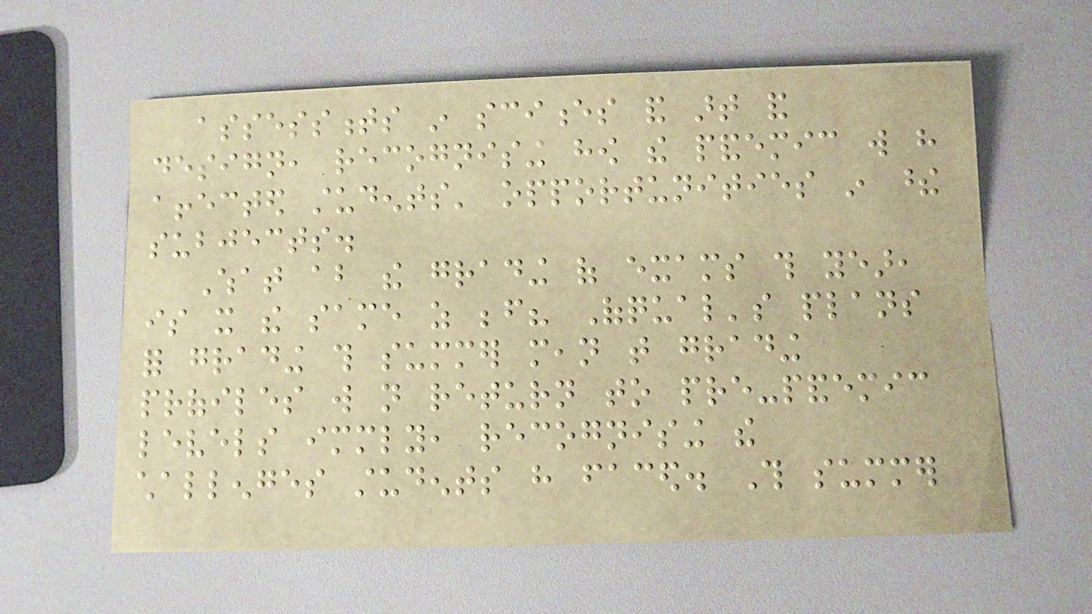assessments in sciences and art and
design, recognising how the pandemic will have
affected students' opportunities in these
subjects.
What about the grading of exams this year,
is it the same as before? Ofqual's plans
for grading this summer mean that grading
profiles will not return to pre-pandemic
levels immediately, recognising the
challenges students have faced. This summer
